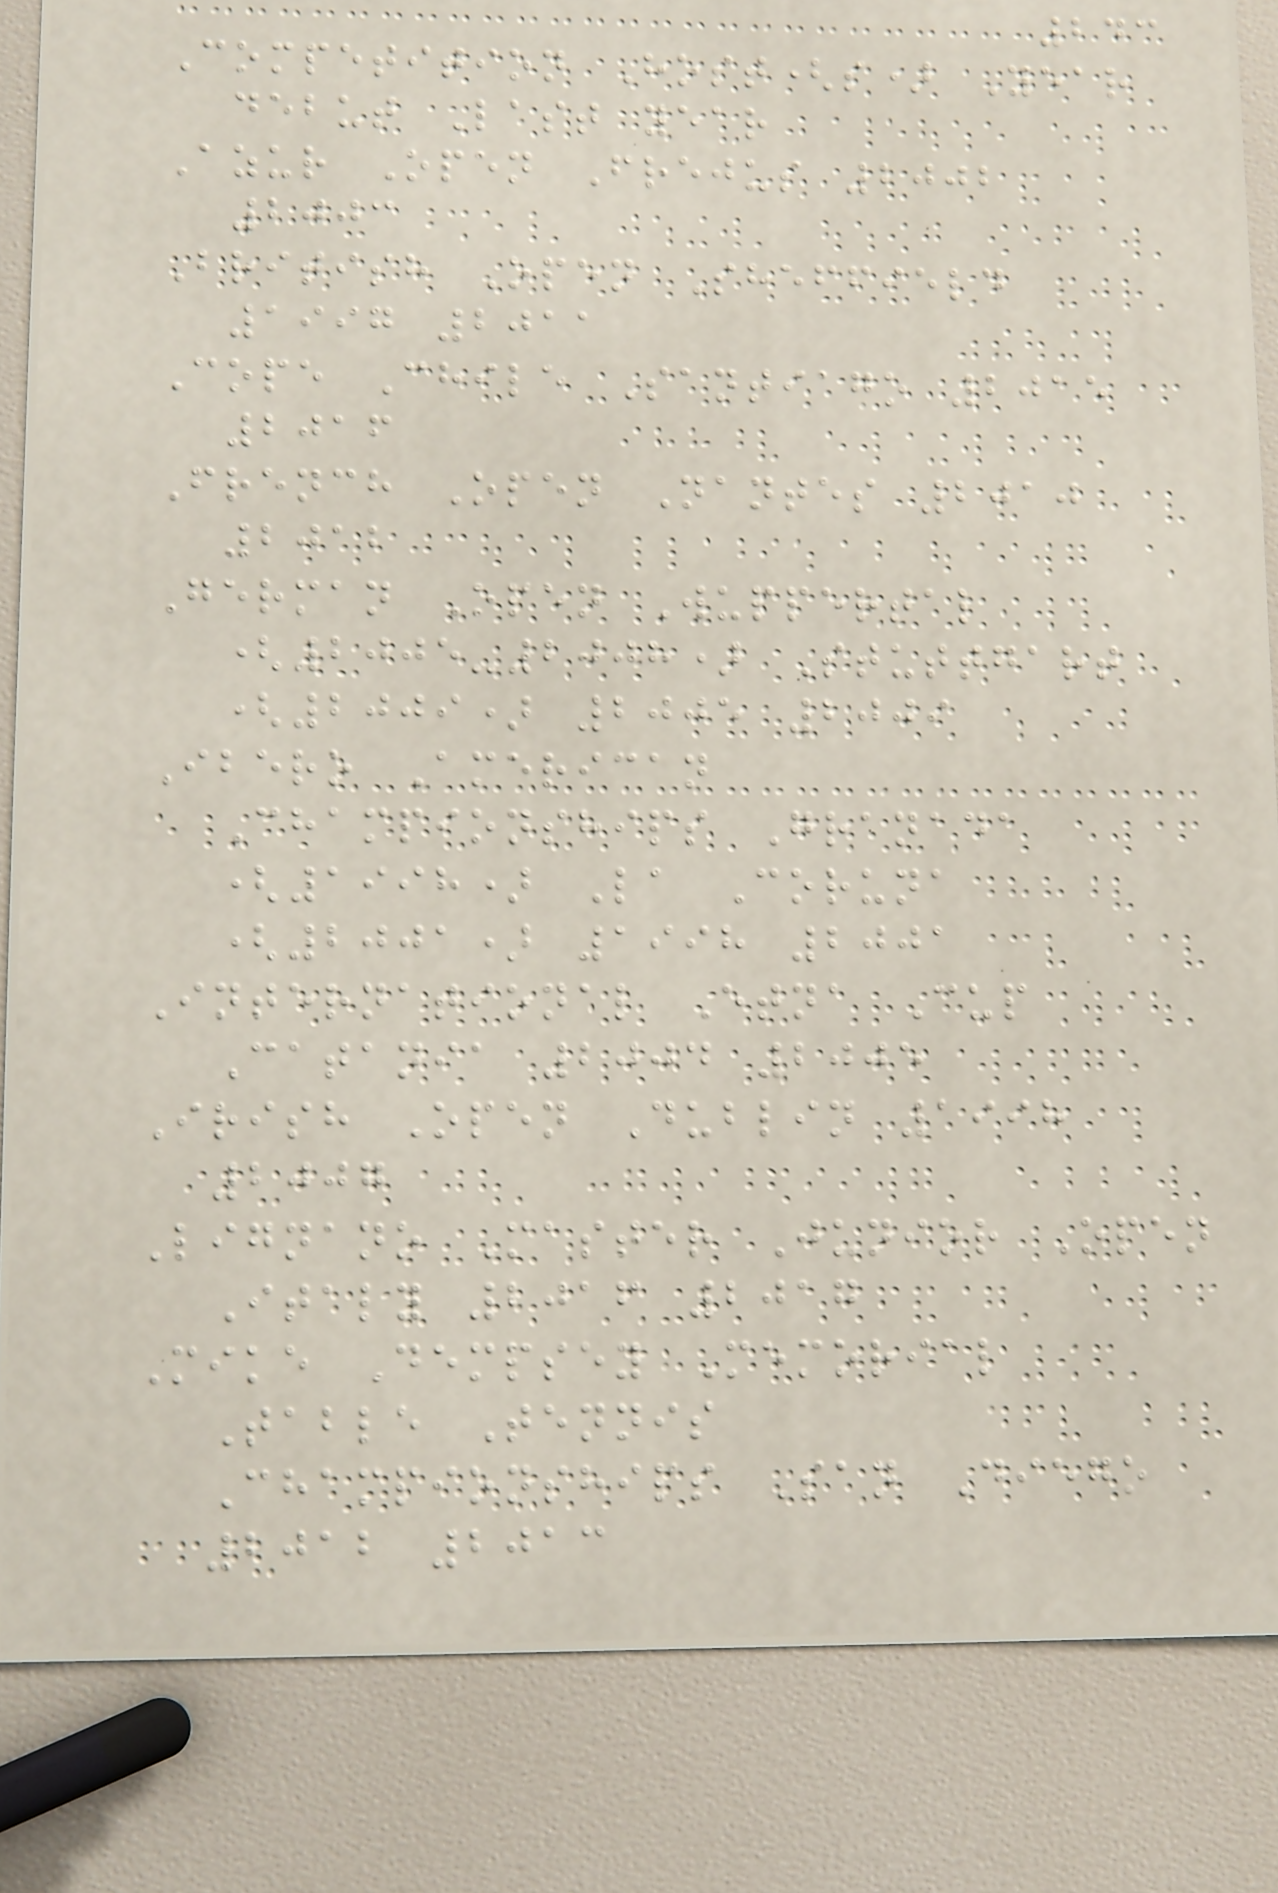243
Competition Host(s) Year
debut Last year
Azur Open Frejus 2002
2003
British Open Sheffield
1997 2011
Cope Chile Santiago 2015
2016
French Open Nantes 2010
2012
German Open Wuppertal
(2005-2008) Stuttgart
(2009) 2005 2009
Ibero American
Championships Granada
(1998) La Coruna
(2001) 1998 2001
International Etna Cup
Catania 2004 2005
Irish Open Dublin 1998
2007
Lignano Master Junior Open
Italy 2016 2017
Mike Dempsey Memorial
Table Tennis
Championships San Diego
2012 2013
